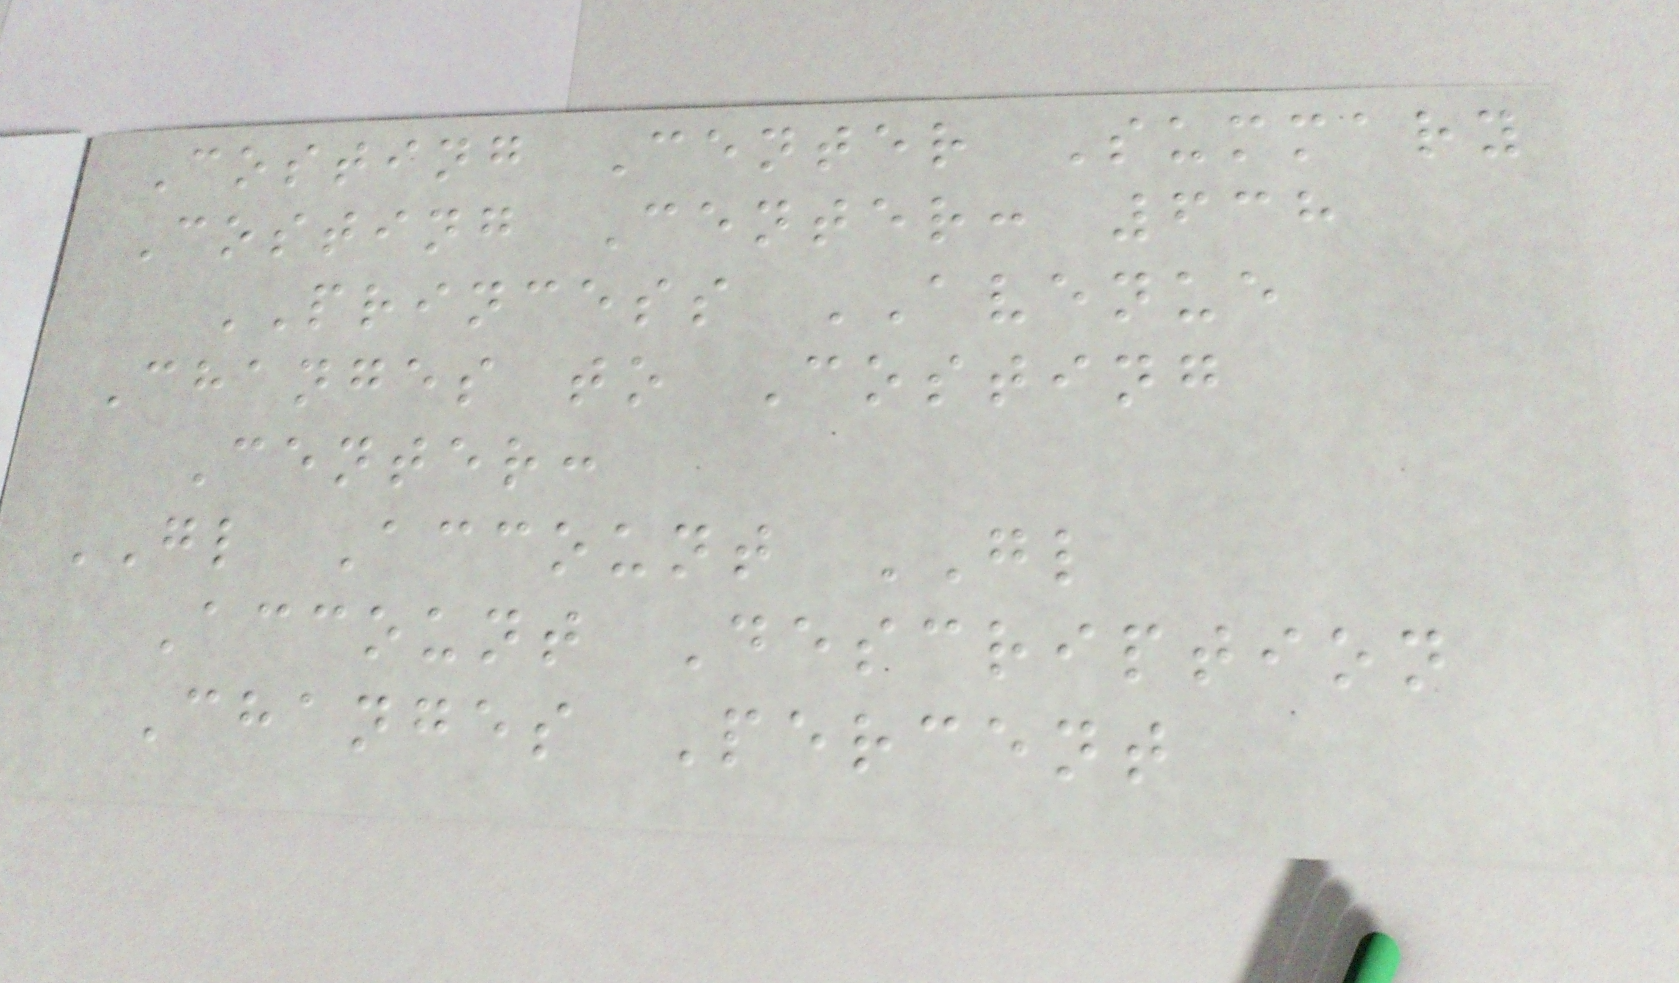Costing Center Summary
Costing Center: 638
PRINCESS AVENUE
Changes to Costing
Center:
GL Account GL
Account Description
Changes Percent
